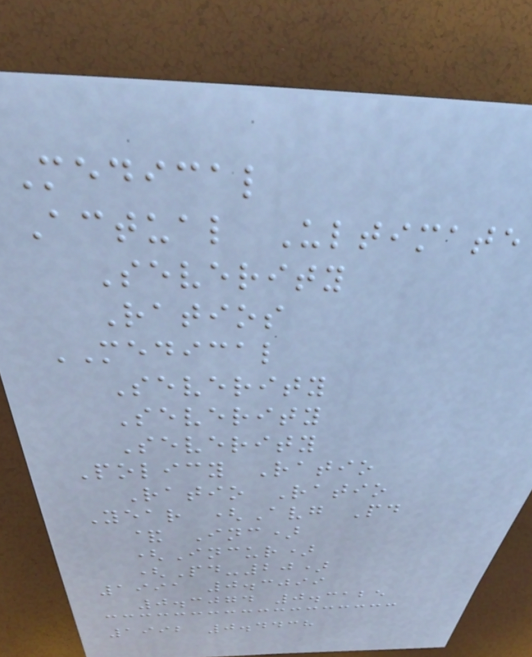Medical
Actual Ultimate
Severity
Ratios
MEDICAL
Severity
Severity
Severity
Policy Ratio
Ratio Ratio
Year (Avg Pd
& Inc)
(Incur)
(Pd-20)
1991 0.3099
0.3074 0.3125
1992 0.4438
